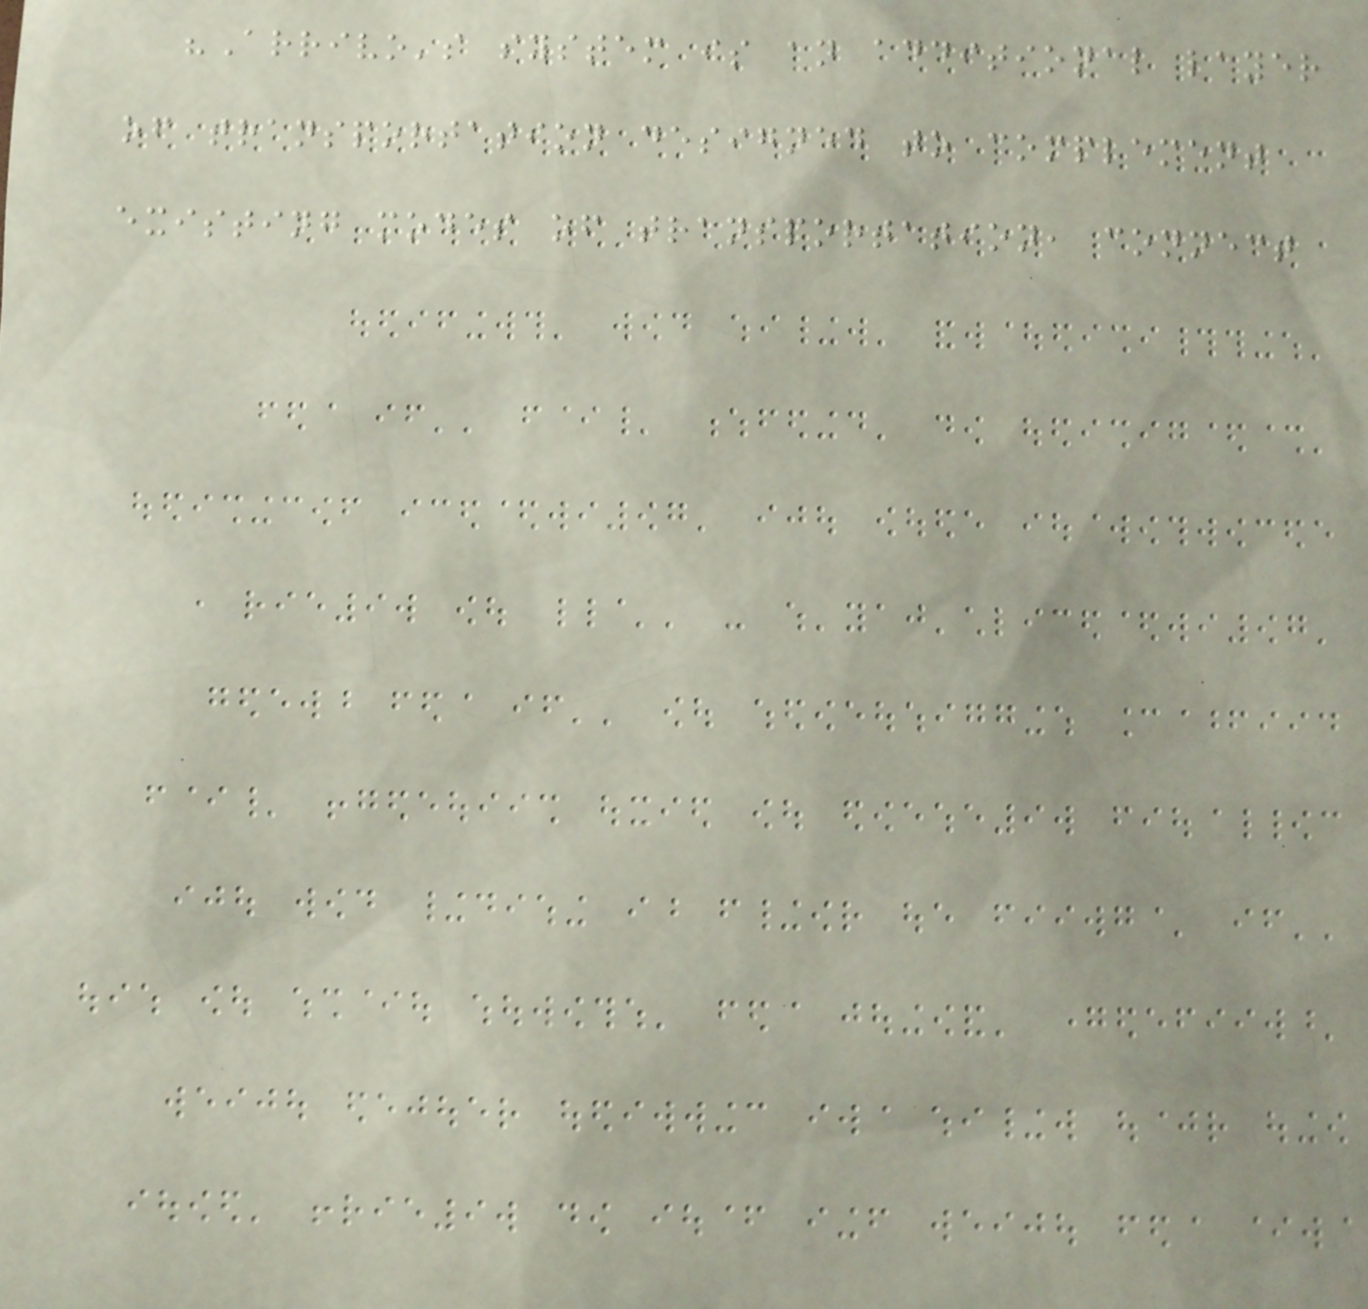"Arrivo's system is an additional layer
of transportation designed to complement
existing modes of transportation, connect
